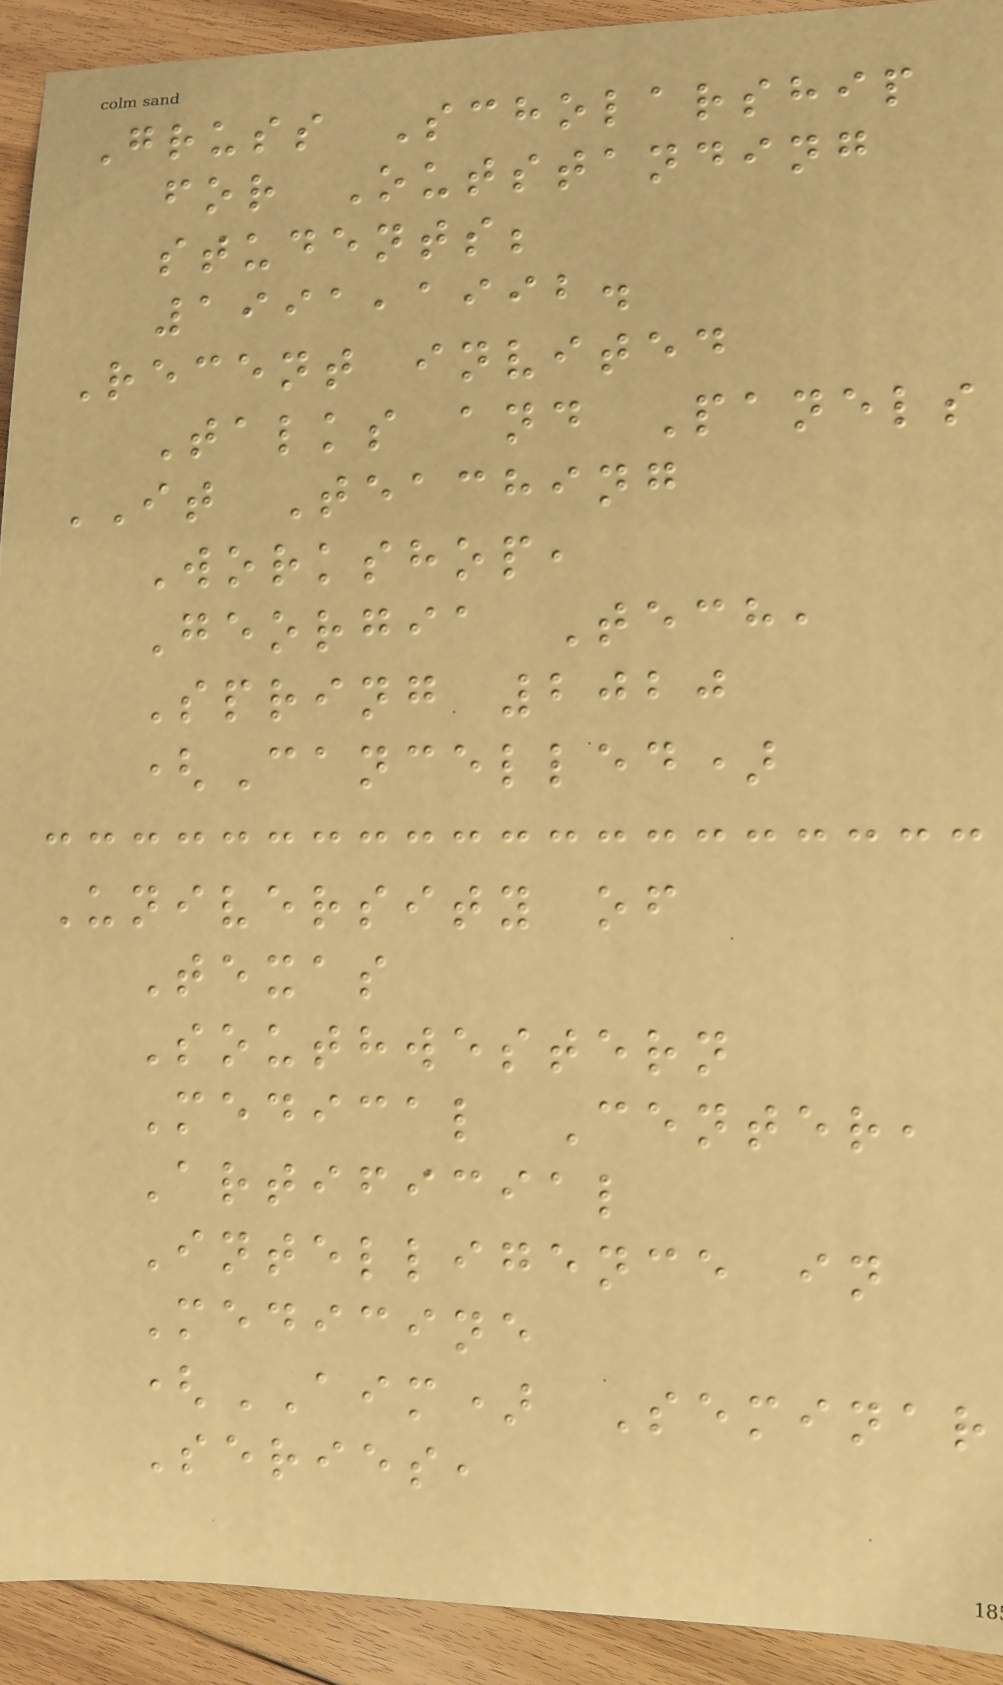Gruss Scholarship
for Outstanding
students;
1991,1992.
Recent invited
Talks and Panels
IT Teaching
Workshop,
Georgia Tech,
Spring 2020
(Cancelled)
University of
Texas
Southwestern
Medical Center,
Artificial
Intelligence in
Medicine
(AIM) Seminar
Series,
